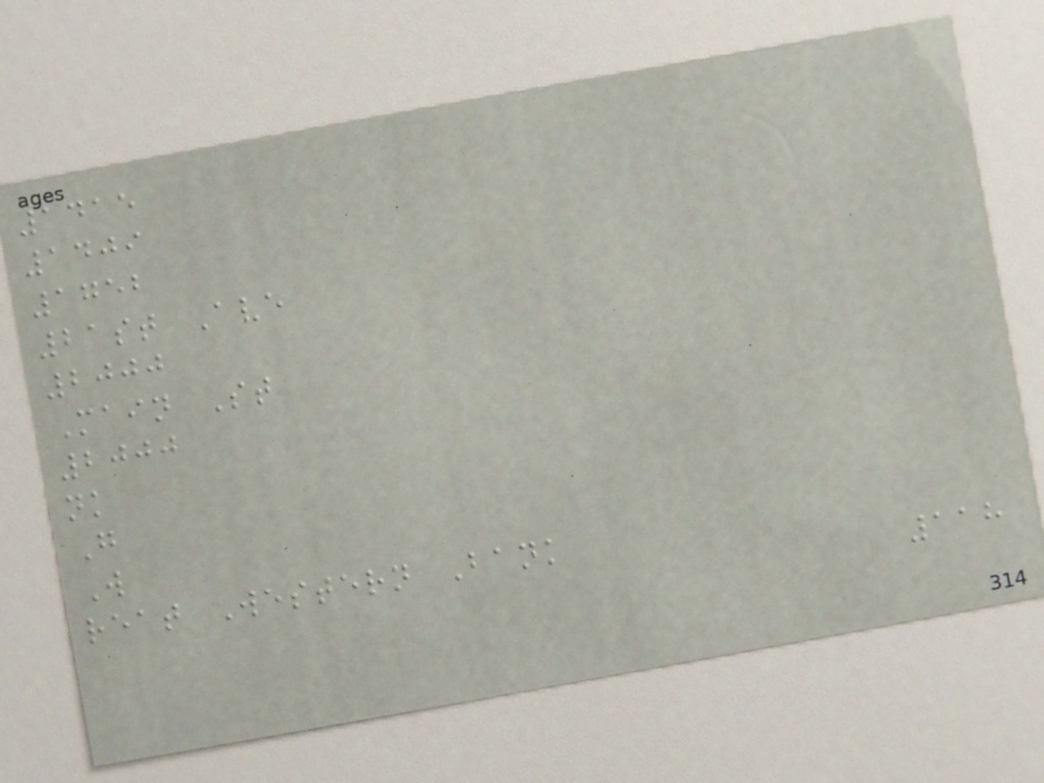1415
1409
1752
21st Ave
2000
Main St
2000
nk
G
W
reat Western Bank
118
